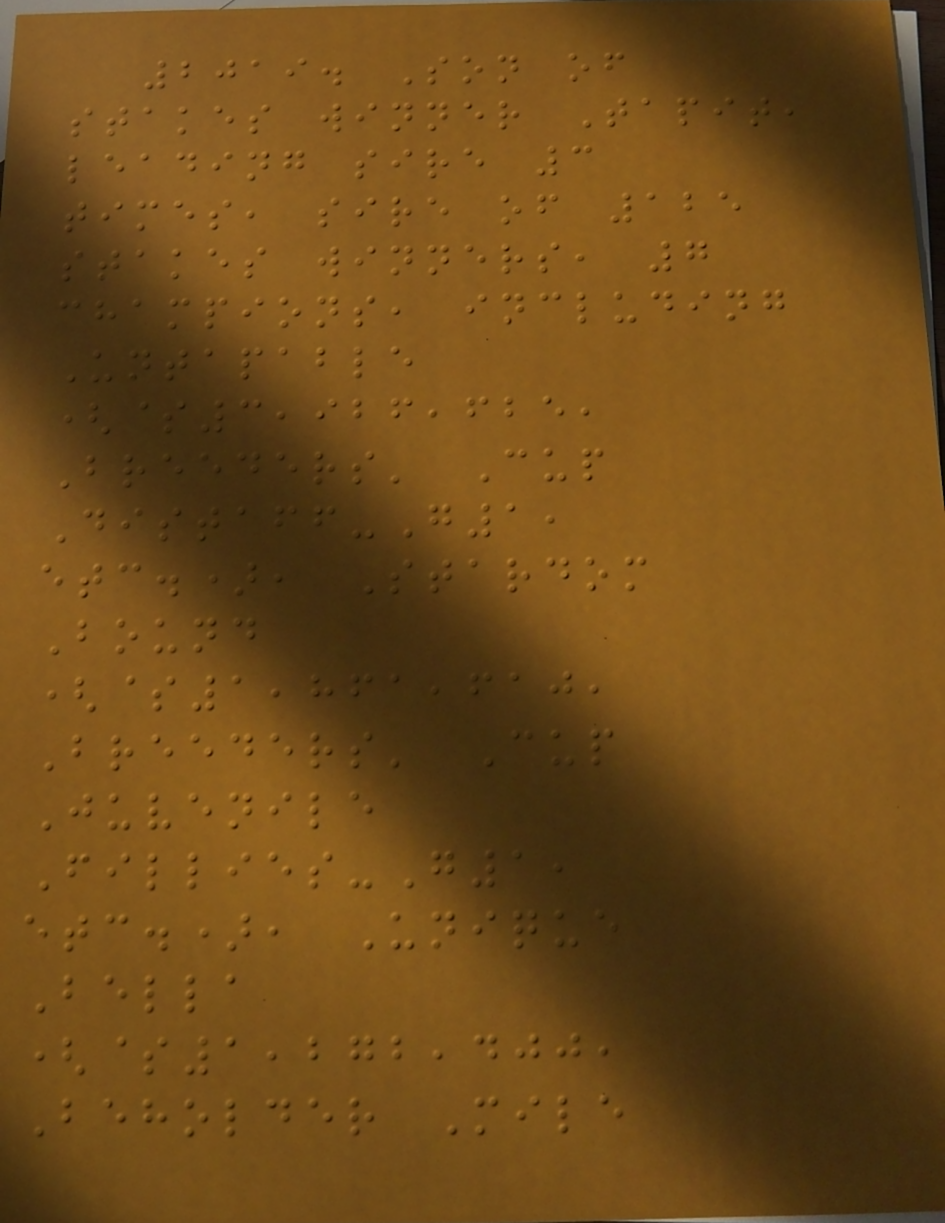2019. Son of
stakes winner Tapit,
leading sire 3
times, sire of 125
stakes winners, 7
champions, including
Untapable
($3,926,625,
Breeders' Cup
Distaff-G1,
etc.), Stardom
Bound
($1,861,610,
Breeders' Cup
Juvenile
Fillies-G1,
etc.), Unique
Bella
($1,272,400,
Beholder Mile
